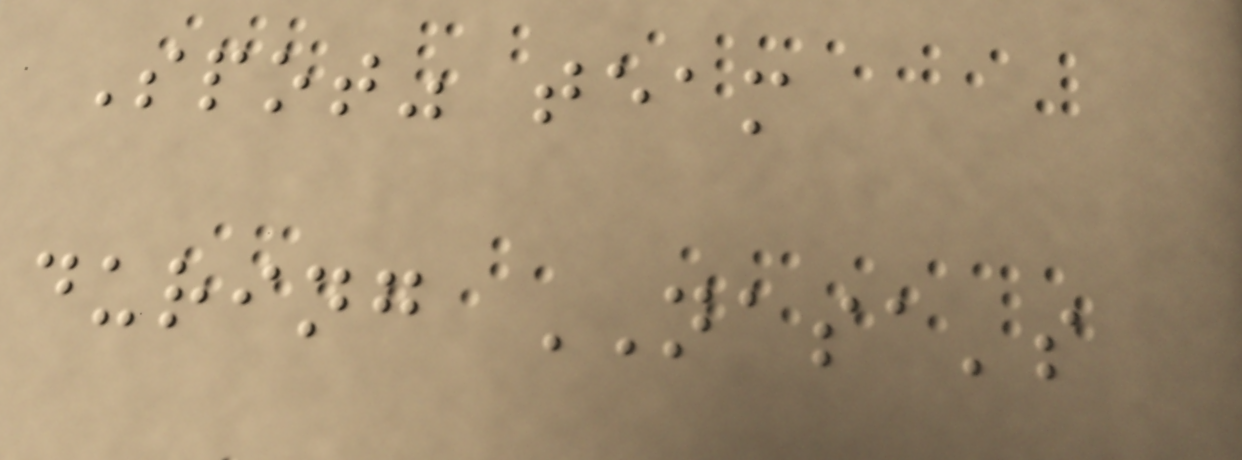Spot" team
during NASA's
